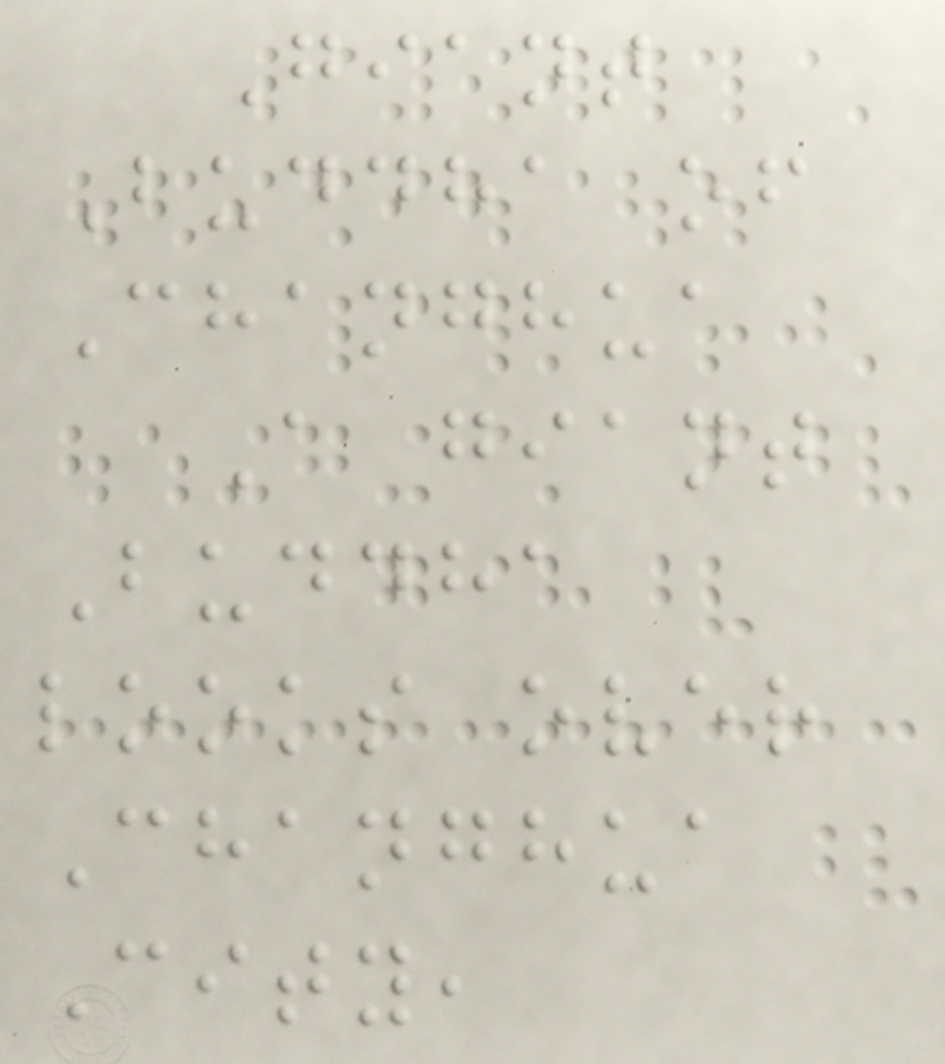Giant
Buddha of
Changhua
A giant
Buddha
looks over
Changhua
City,
